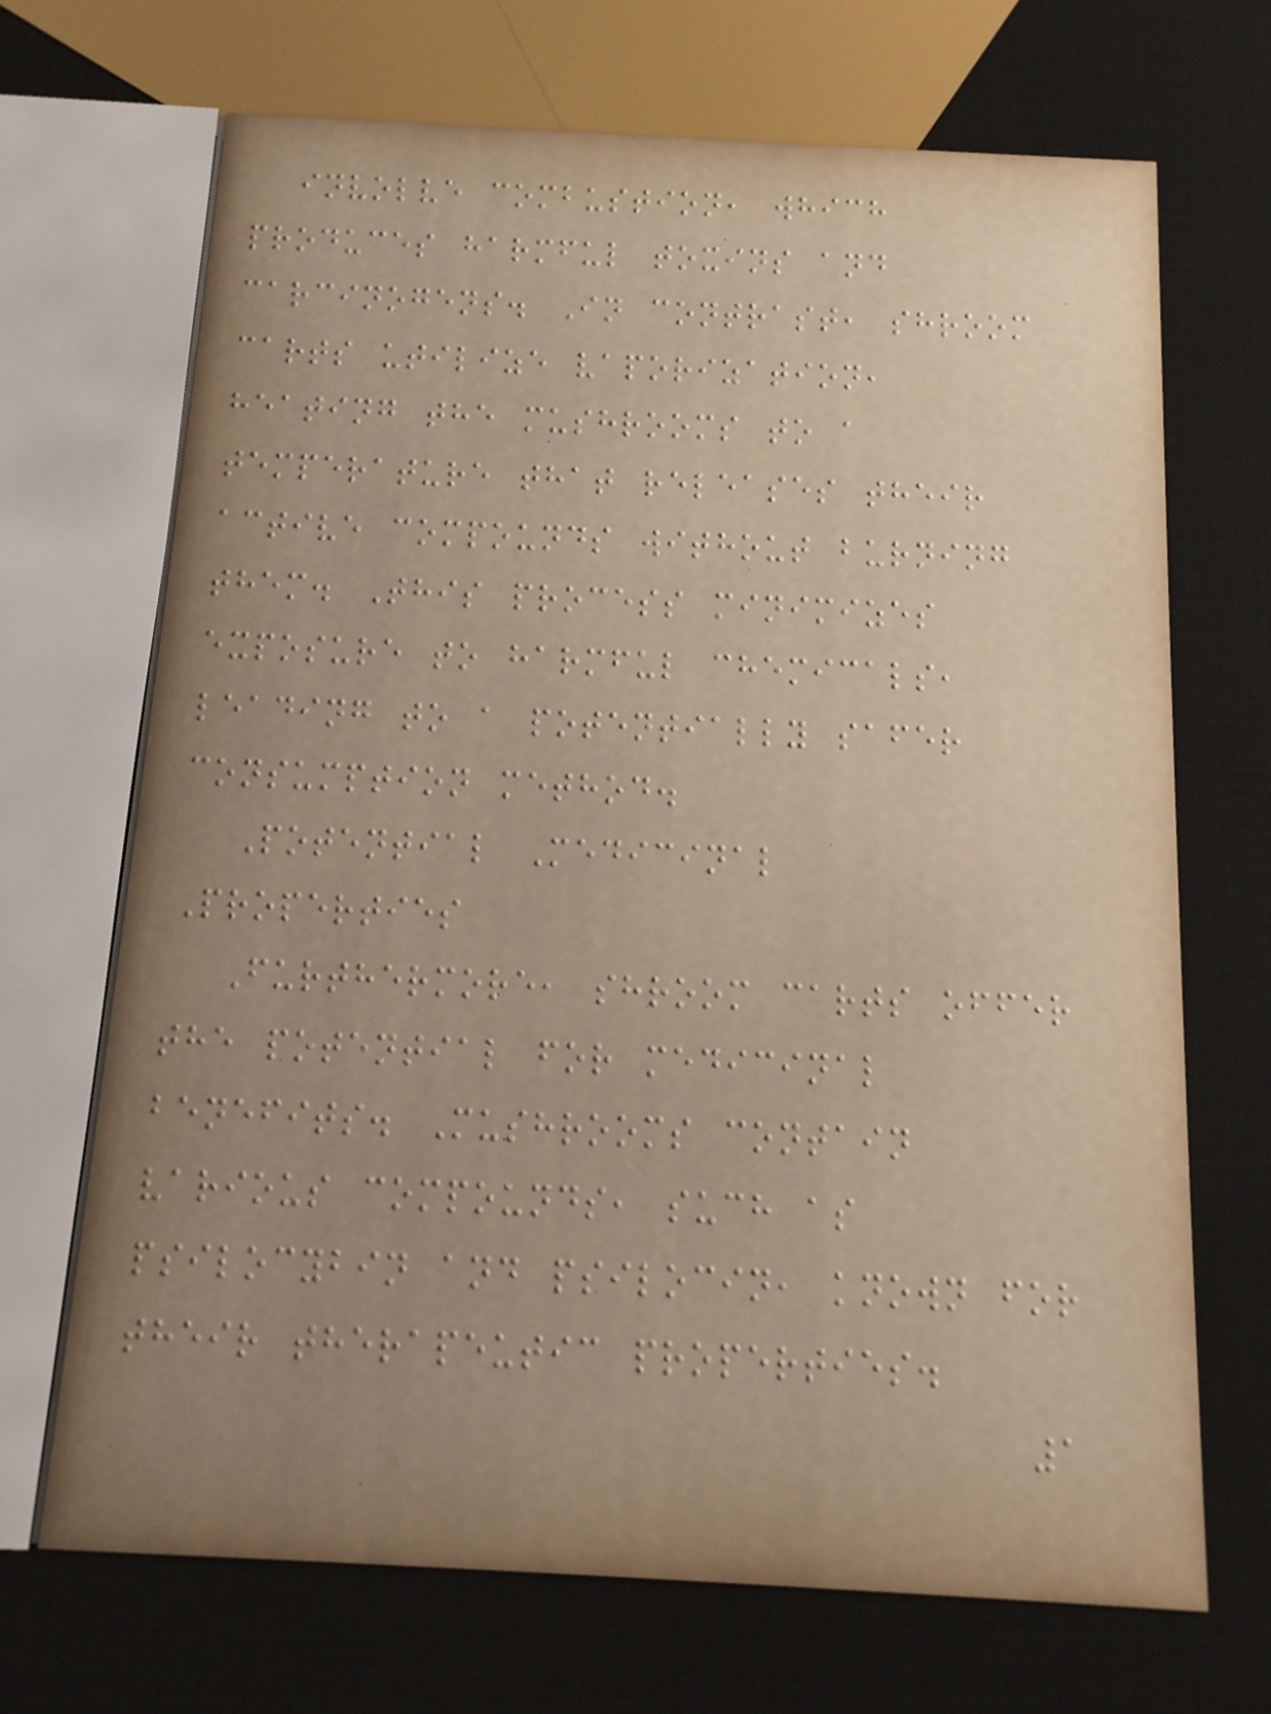involve combustion, which
produces harmful toxins and
carcinogens. In contrast, shroom
carts utilize vaporization,
heating the mushrooms to a
temperature that releases their
active compounds without burning
them. This process minimizes
exposure to harmful chemicals,
leading to a potentially safer
consumption method.
Potential Medicinal
Properties
Furthermore, shroom carts offer
the potential for medicinal
benefits. Mushrooms contain
various compounds, such as
psilocybin and psilocin, known for
their therapeutic properties.
1
